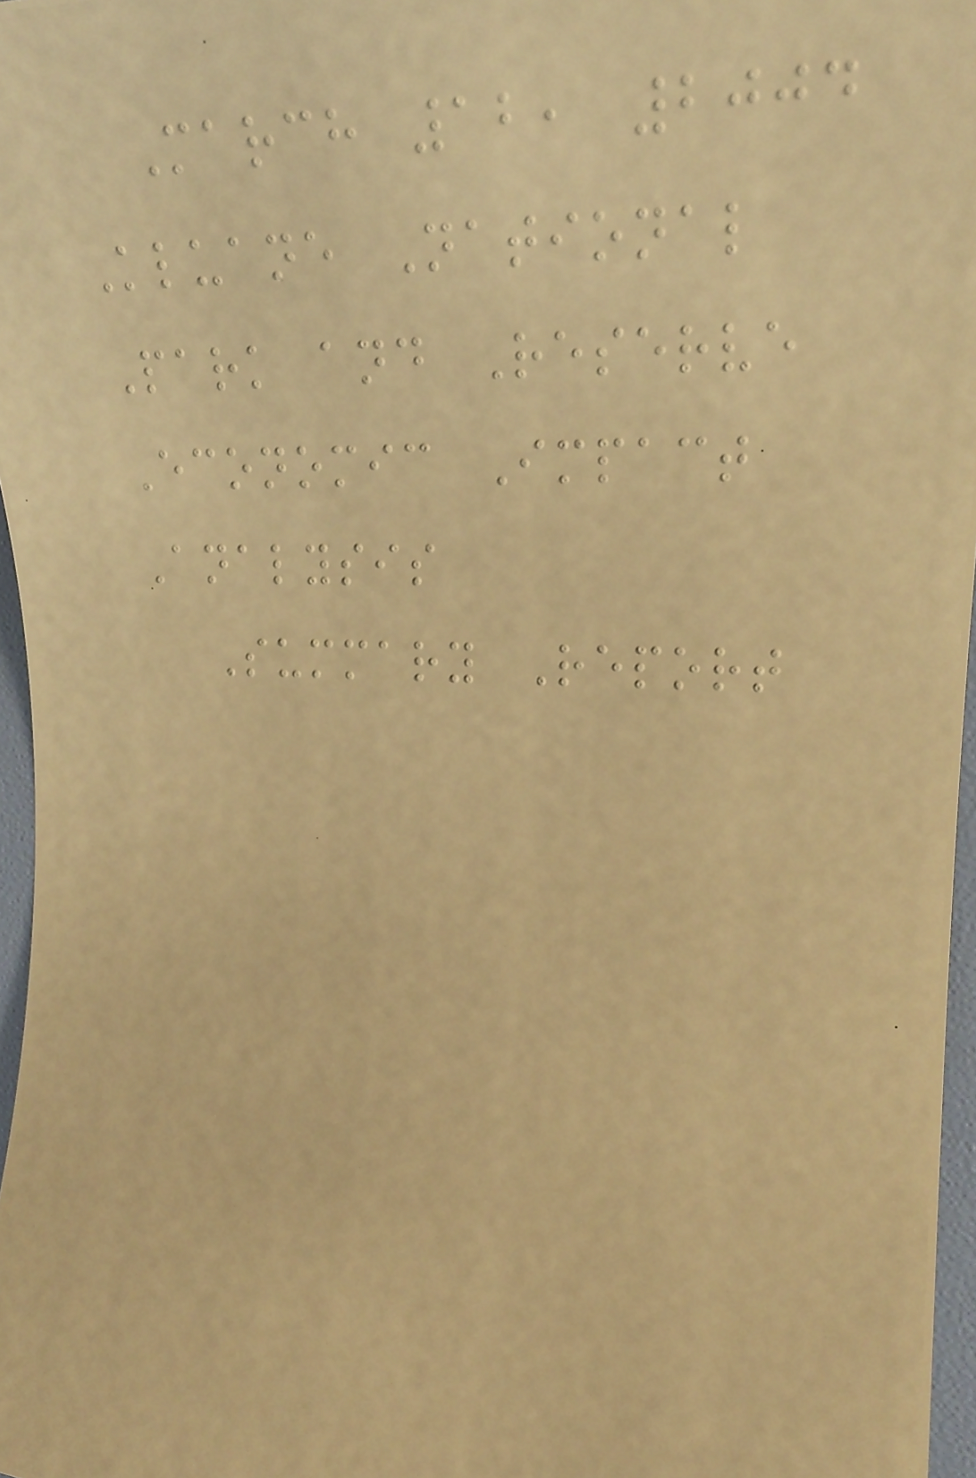March 12, 2004
Kluane National
Park and Reserve
Economic Impact
Analysis
Summary Report
